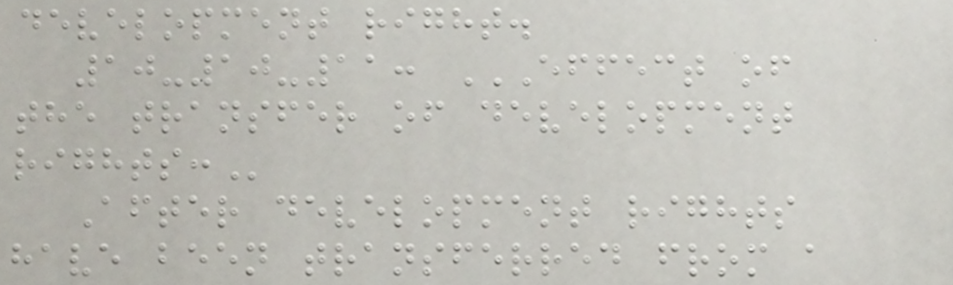development right.
10-10-11: EFFECT OF
THE TRANSFER OF DEVELOPMENT
RIGHTS:
After development rights
have been transferred from a
